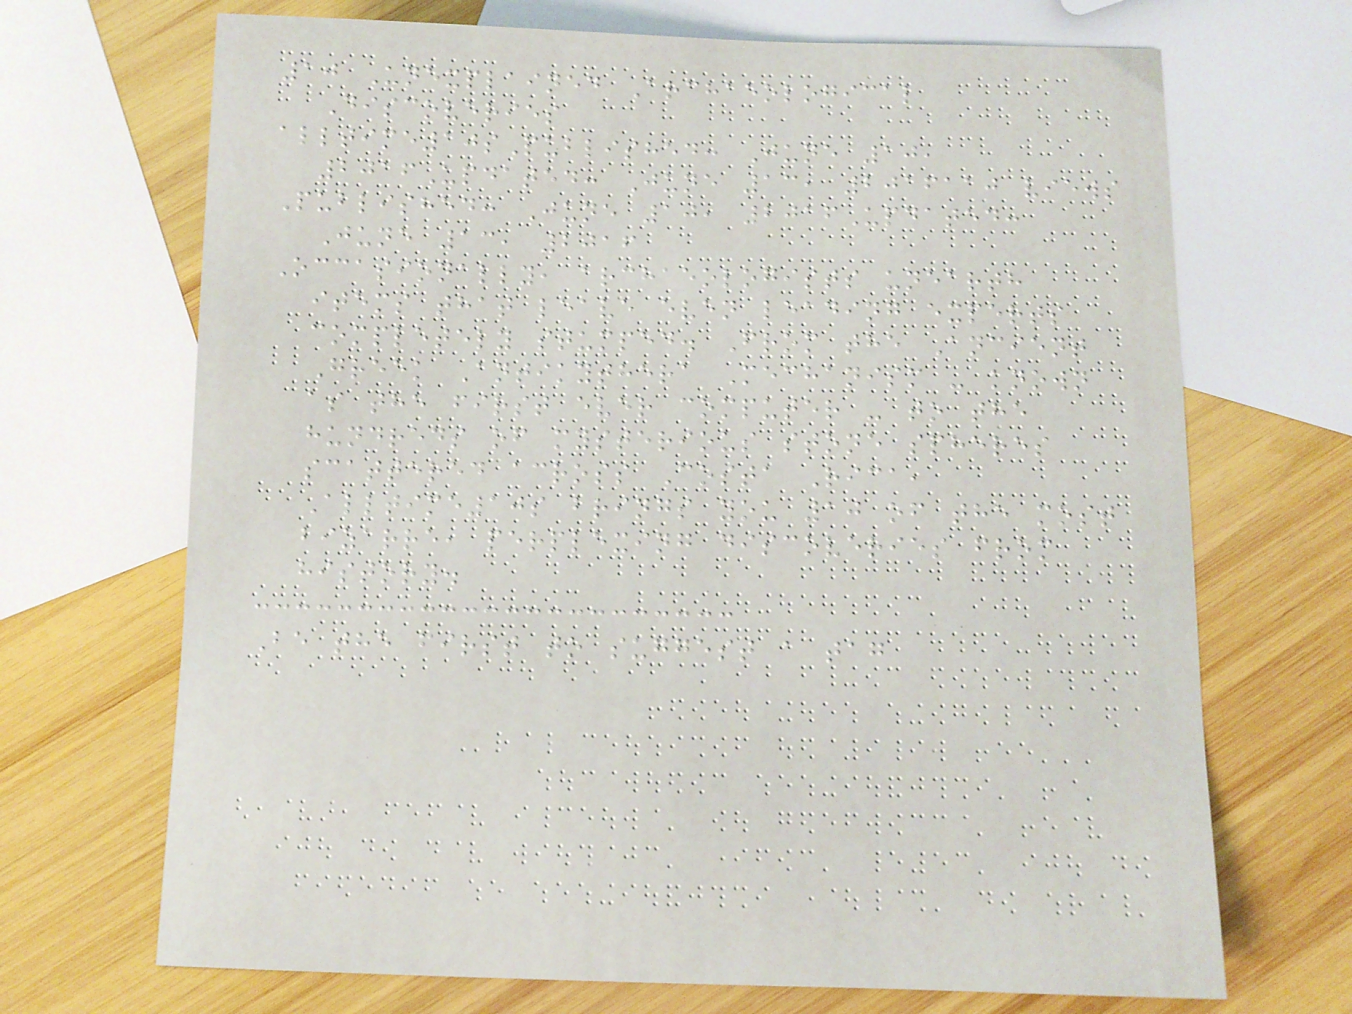10 Unexplained Archaeological
Discoveries
alltime10sPublished: June 10,
2016Updated: June 13, 2016110 views
Published: June 10, 2016Updated:
June 13, 2016
Occasionally, archaeologists unearth
items that leave even leading experts
completely stumped. From the Ancient
Greek Antikythera Mechanism - known
as the first ever computer - to the
hundreds of mysterious stone spheres
scattered across Costa Rica,
Alltime10s brings you 10 of the most
bizarre, perplexing discoveries from
history.
Be the first to suggest a tag
